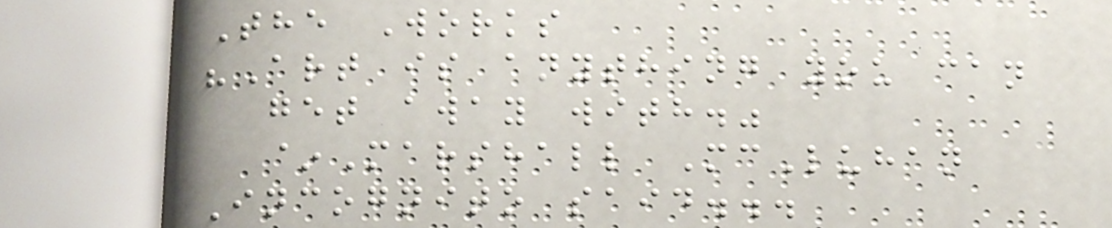The Works
"Art is anything you can
get away with."
~Marshall McLuhan
Incognito said...
